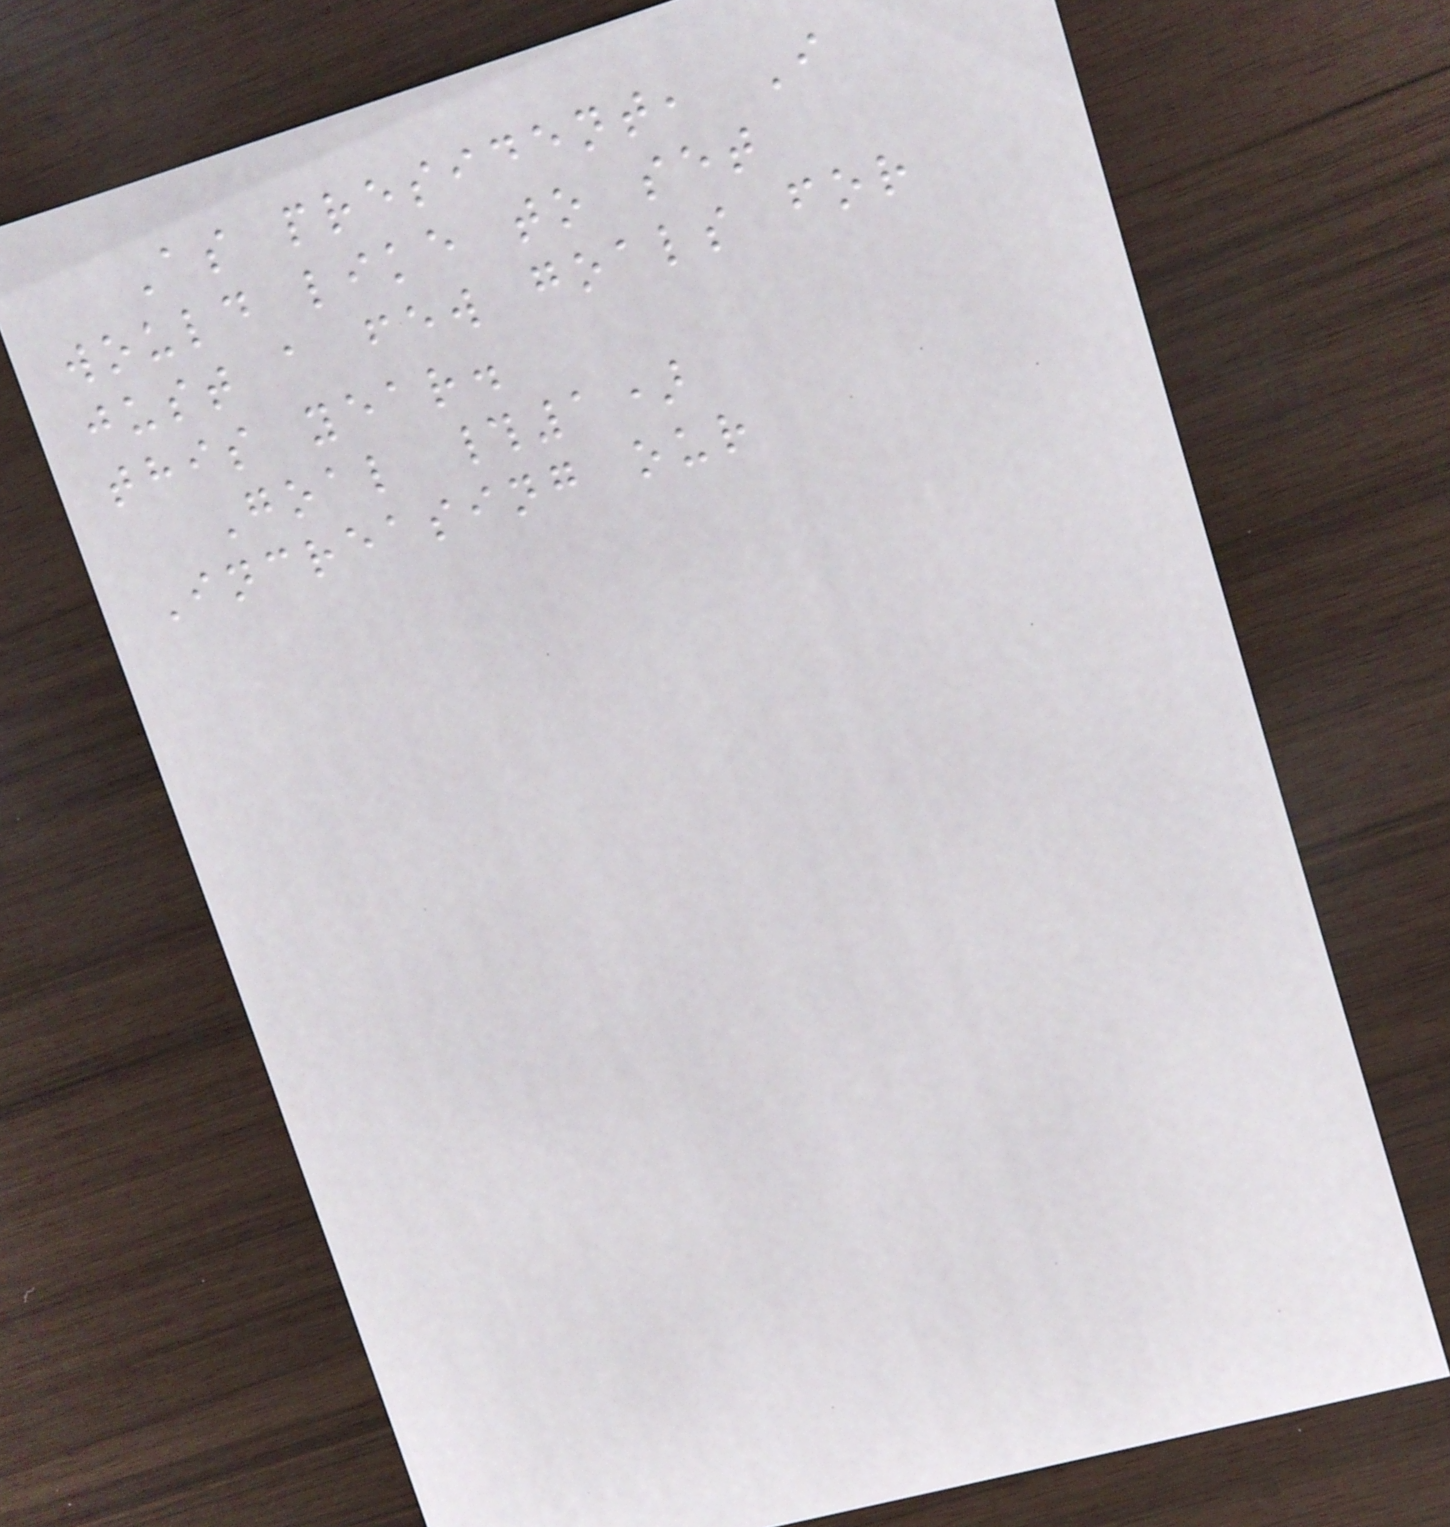As president, I
would like to set
just a few goals for
this year.
Goal #1)
Increasing our
